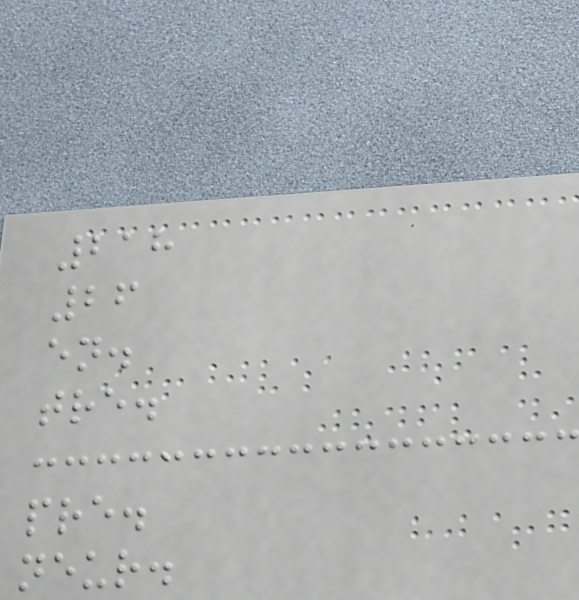218
26
en.
tre.
pre.
neur.
